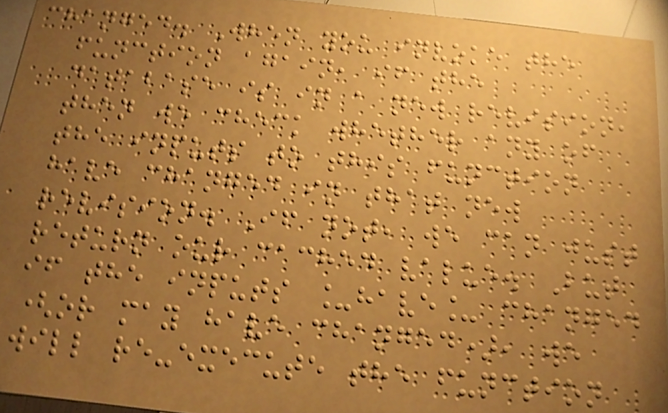changed. When you invoke the
function again, if the
database is in a new revision,
then we check whether any of
the inputs to this function
have changed in that new
revision. If not, we can just
return our cached value. But
if the inputs _have_ changed
(or may have changed), we
will re-execute the function
